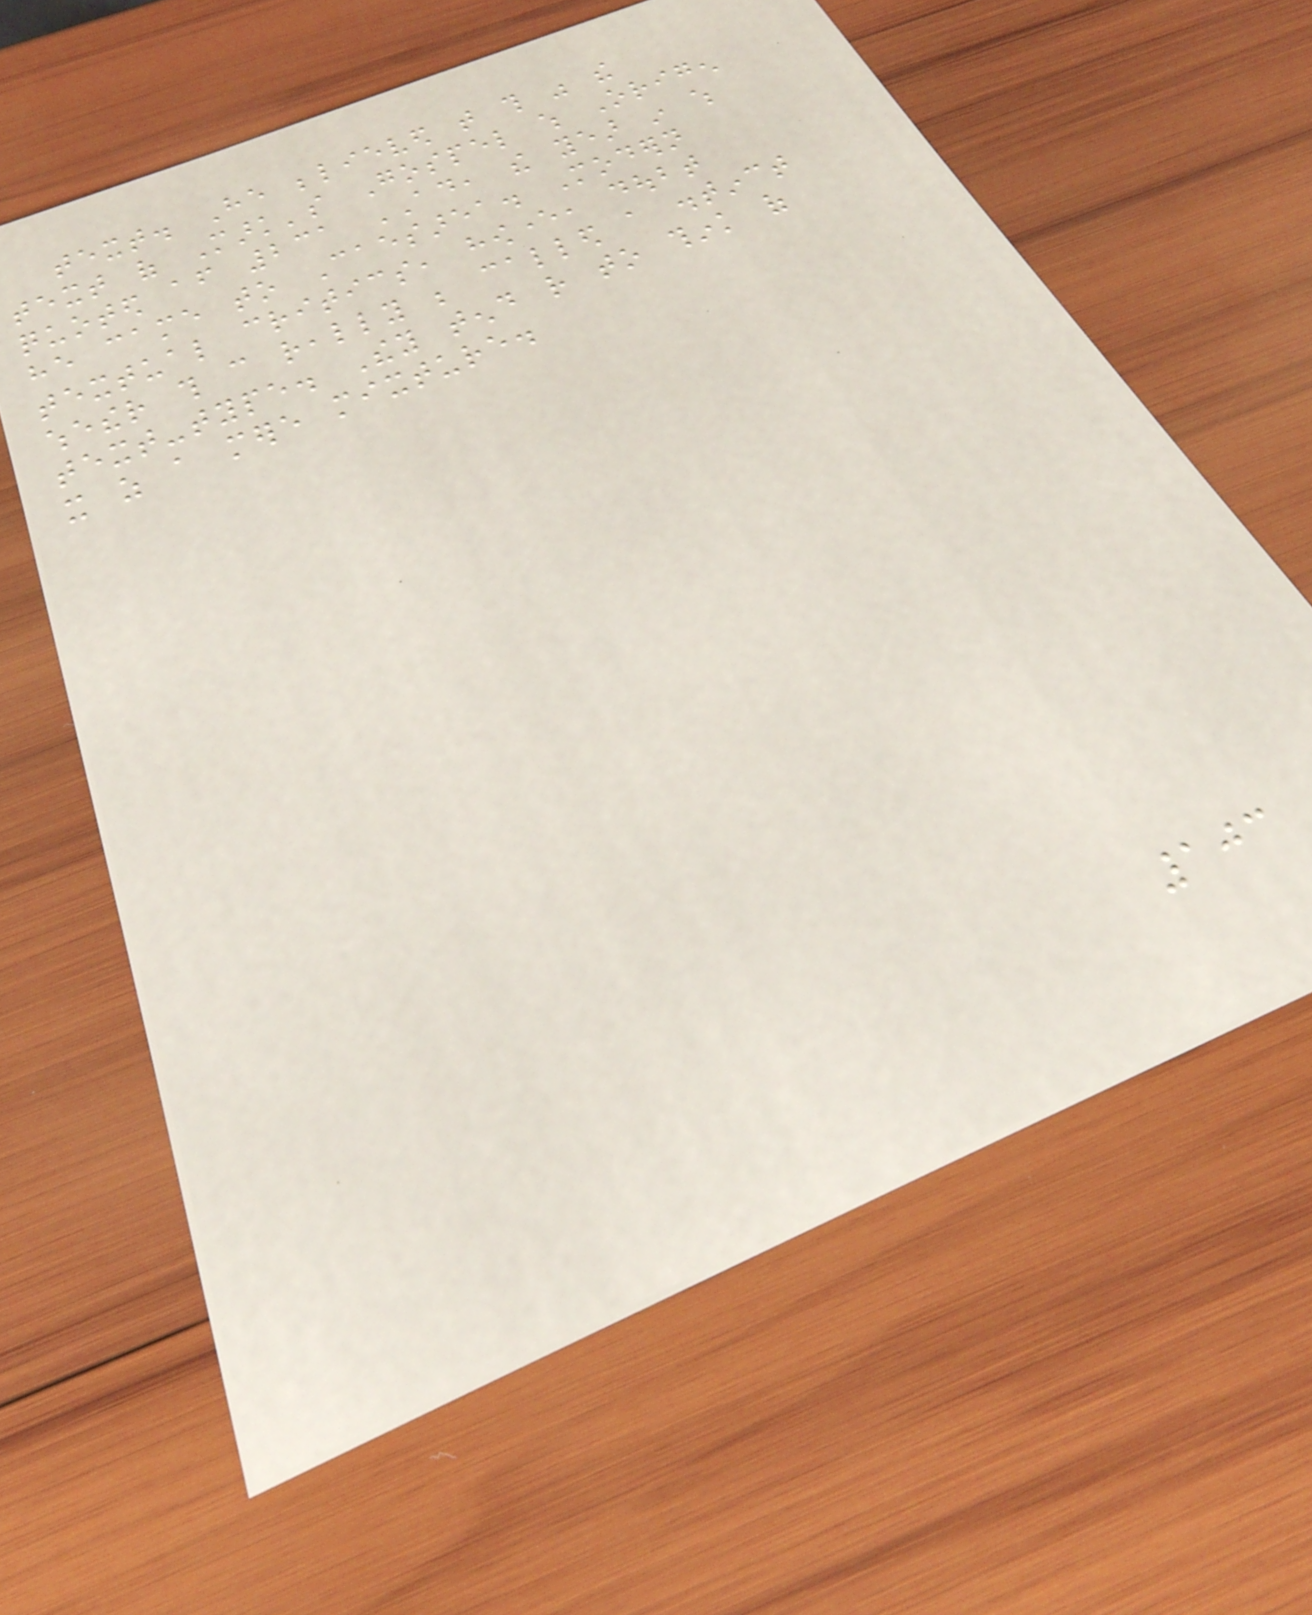text. He believed that this was the
text of Mark's Gospel which Origen
quoted after 231 AD, the year in which
he came to Caesarea. Modern
textual critics, however, doubt
whether this can really be called a distinct
text-type. They tend rather to think of
it as a mere mixture.
103
